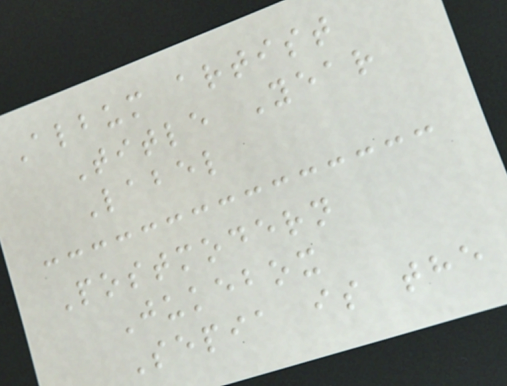Album artist
Title Year
Label
Postmodern
Jukebox
Sepia is the
